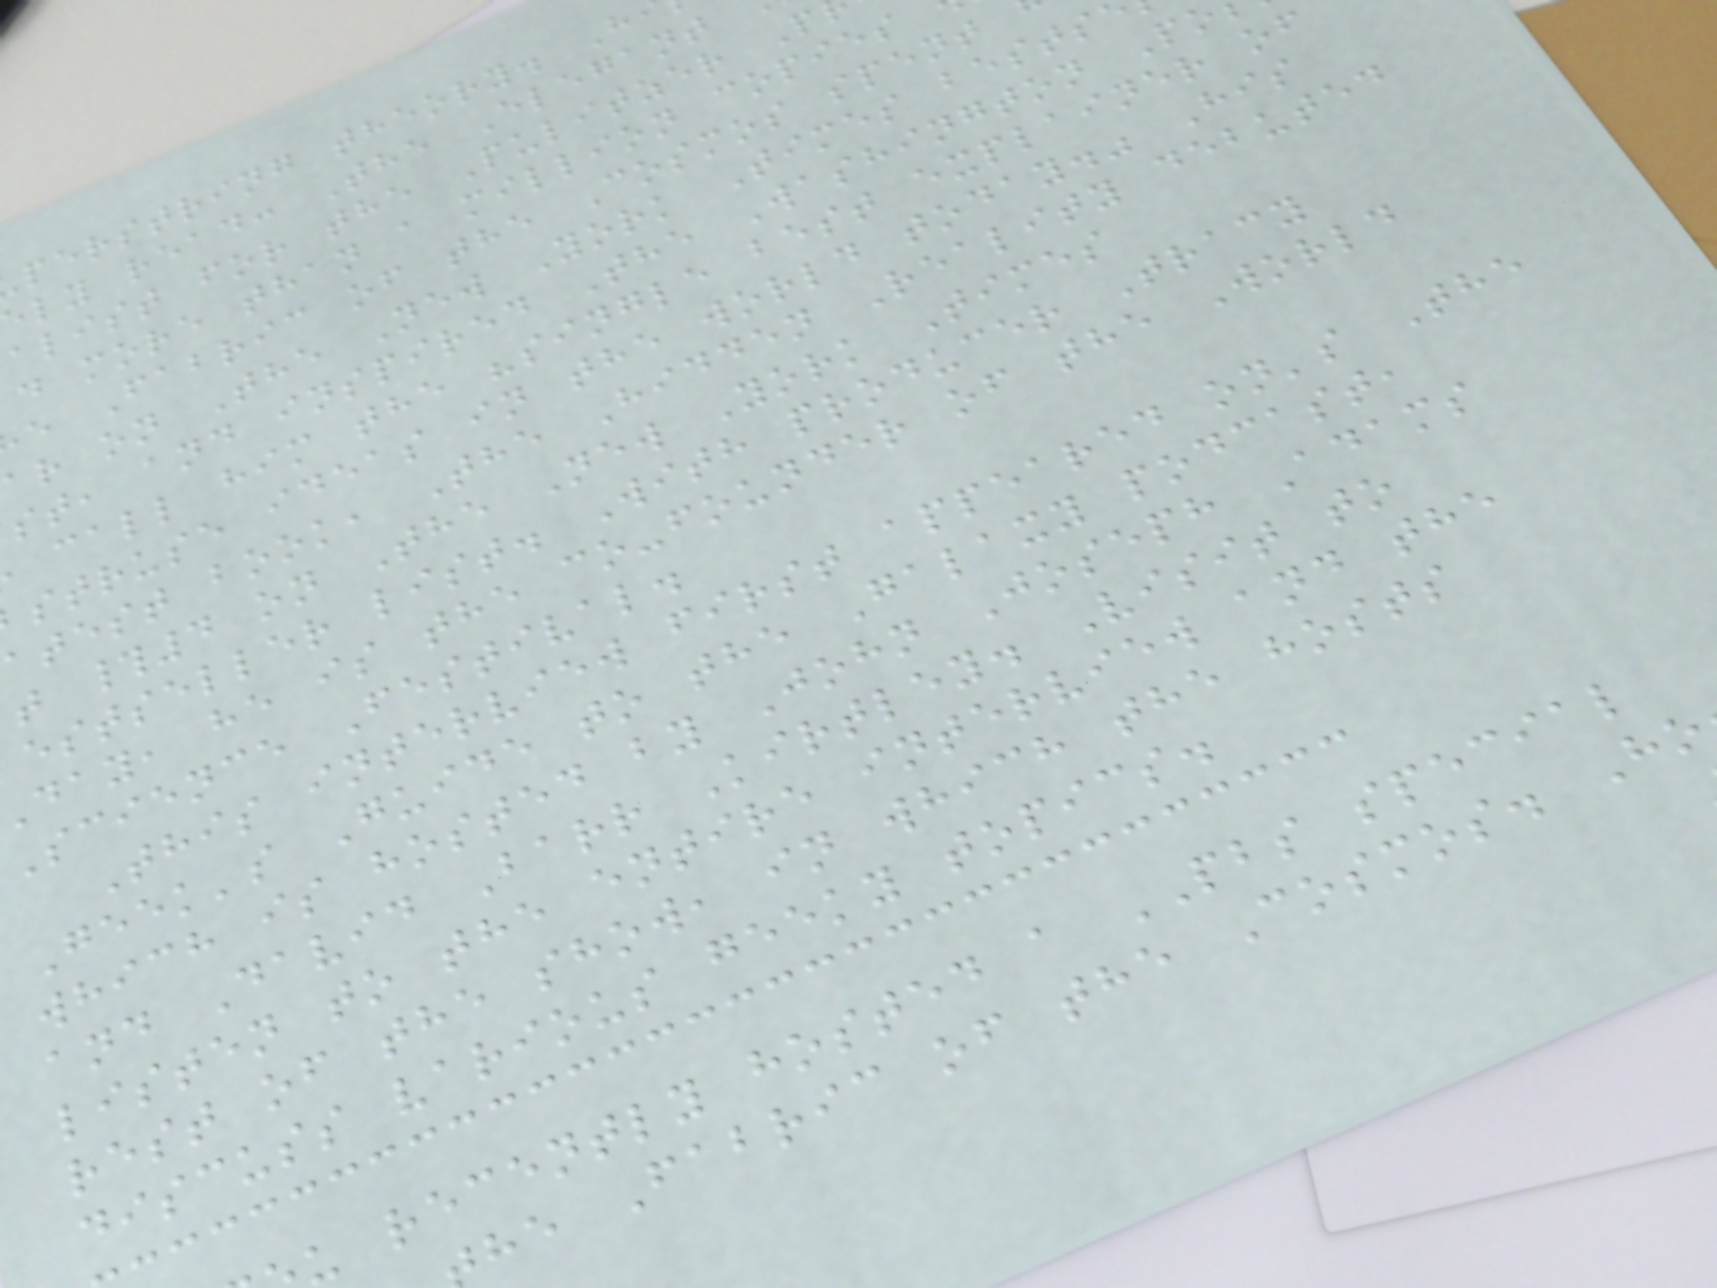perstring theory. H
ly read: The Elegant
alist for the Pulitzer P
d more than a million copies
e Fabric of the Cosmos spent
ar on The New York Times bests
st, and inspired The Washington Po
call him the "single best explainer of
struse ideas in the world today." His
atest book, The Hidden Reality debuted
t #4 on The New York Times
estseller list. With producer Tracy
day, he is the co-founder of the World
Science Festival.
This interview first appeared on's The
Geek's Guide to the Galaxy podcast,
which is hosted by John Joseph Adams
and David Barr Kirtley. Visit to
listen to the entire interview and the
rest of the show, in which the hosts
discuss various geeky topics.
u recently hosted a PBS special
he Fabric of the Cosmos. Ho
